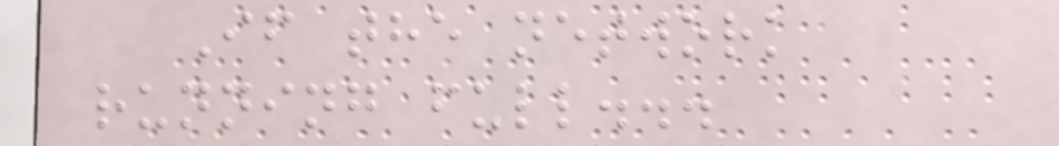If the network
running full...
